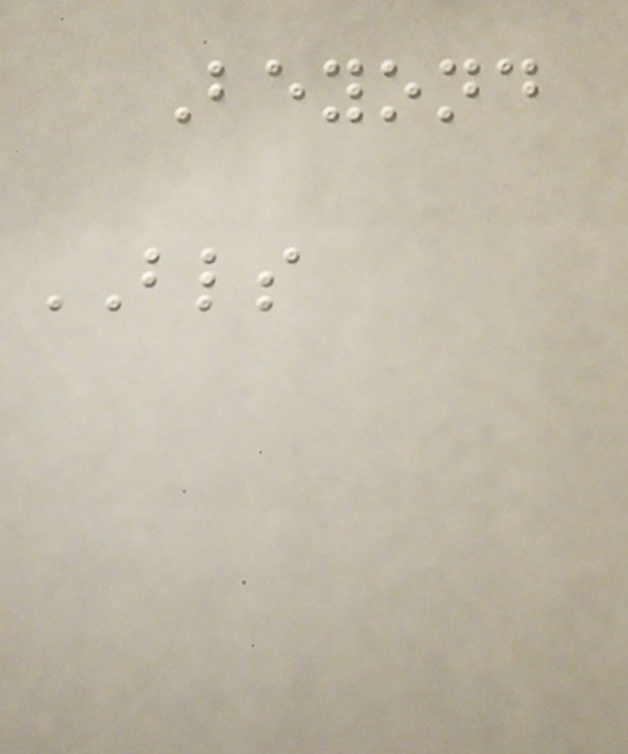Beyond
BLS
